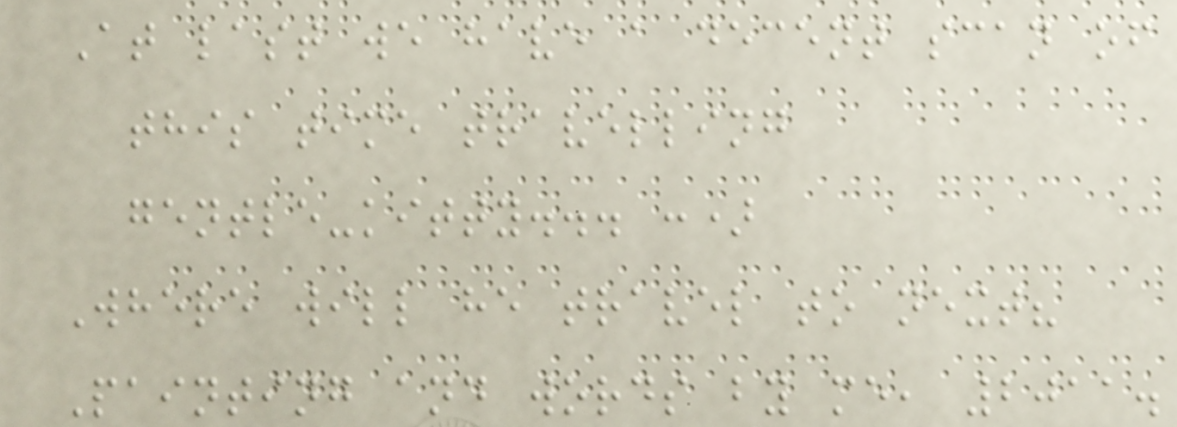At last we have a decent scan of
this time travelling
gentle-kitty... :)
Where will he travel to next?
Painting and words by me, 2011.
